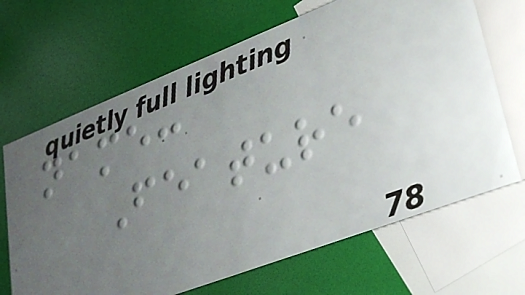name:
Feature
